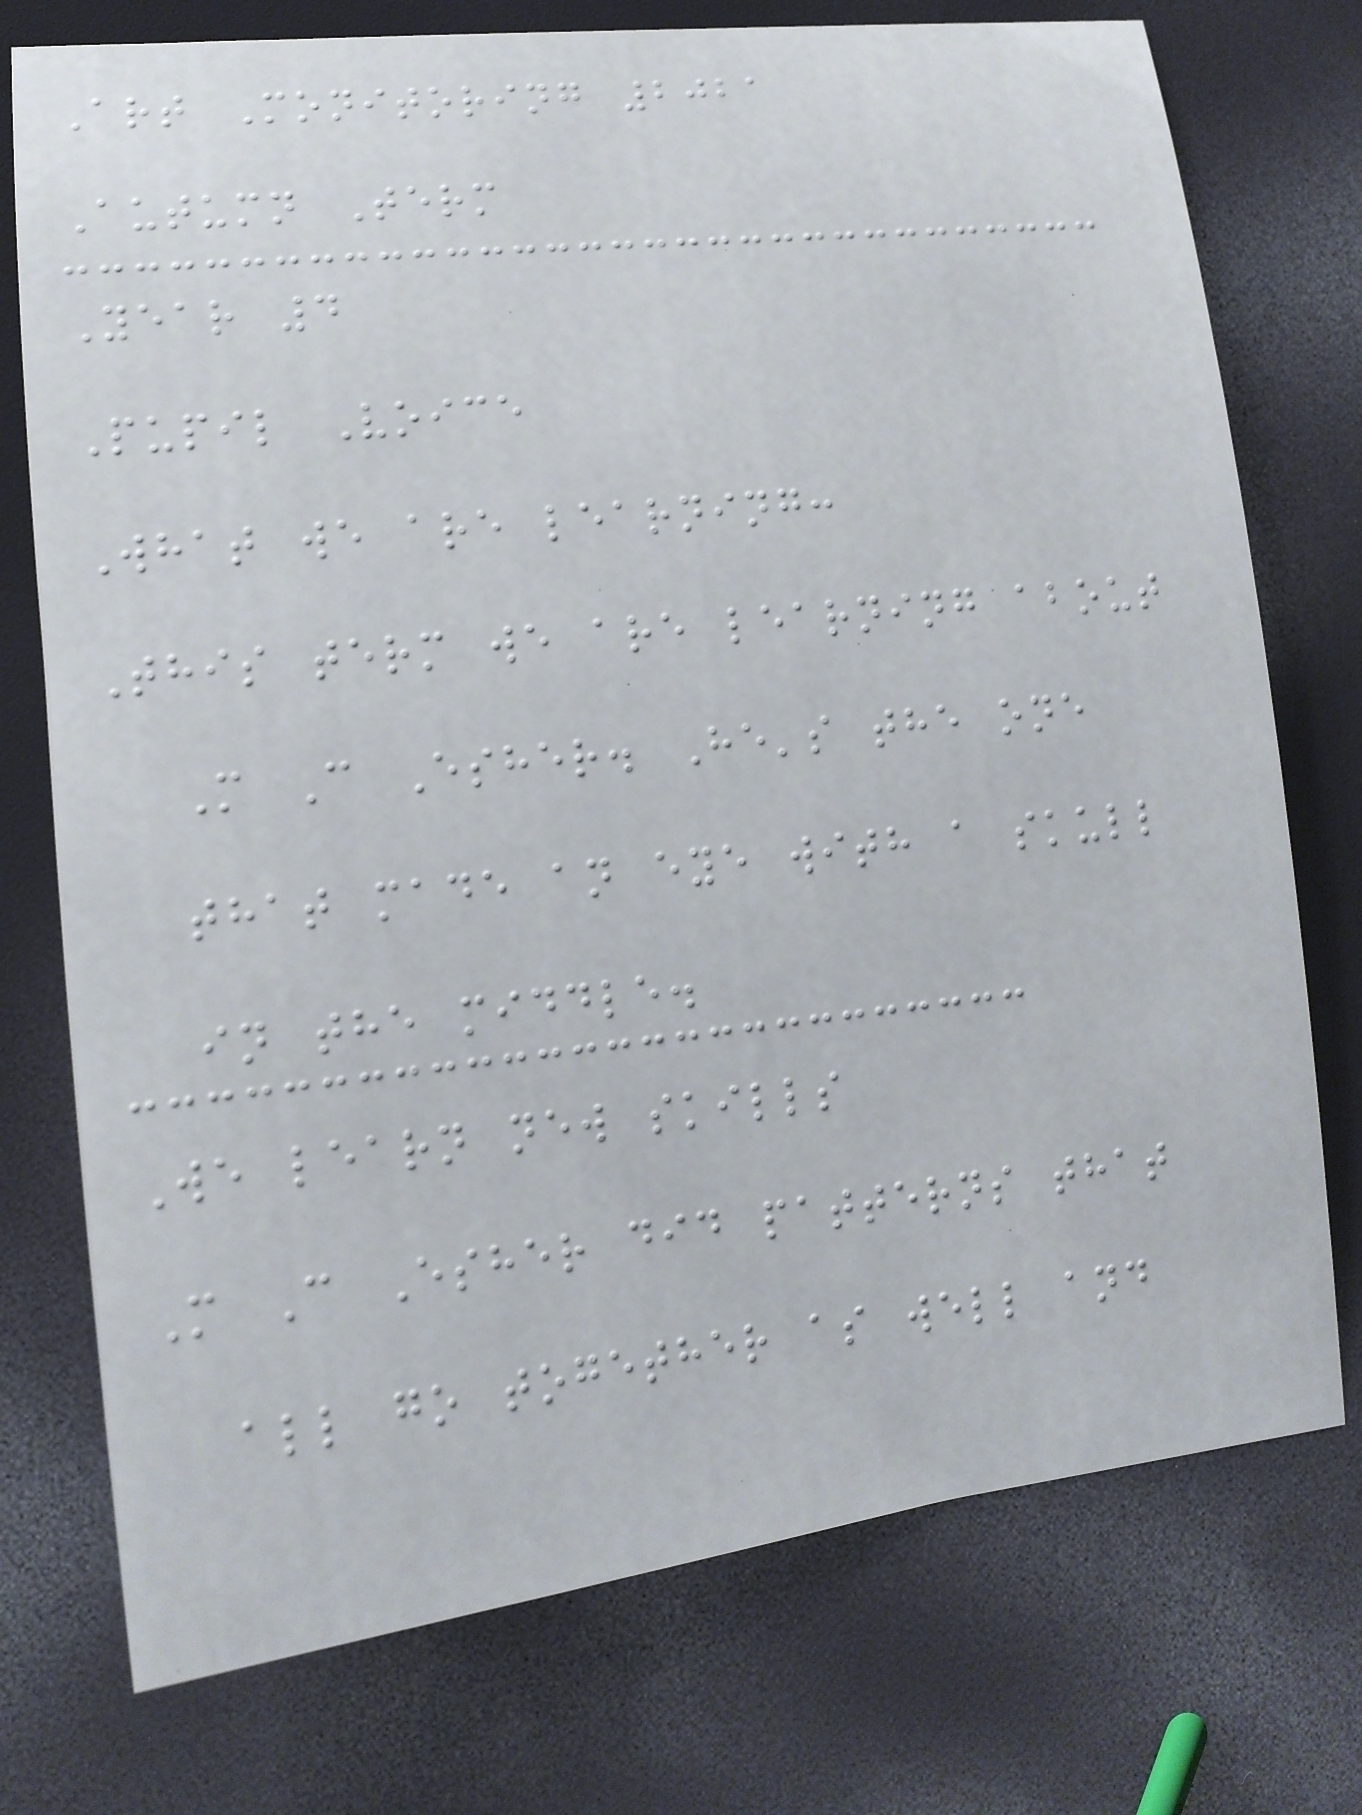Art Monitoring 2021
Autumn Term
Year 4
Pupil Voice
What we are learning:
This term we are learning about
M C Esher. He's the one
that made an eye with a skull
in the middle.
We learn new skills
M C Esher did patterns that
all go together as well and
